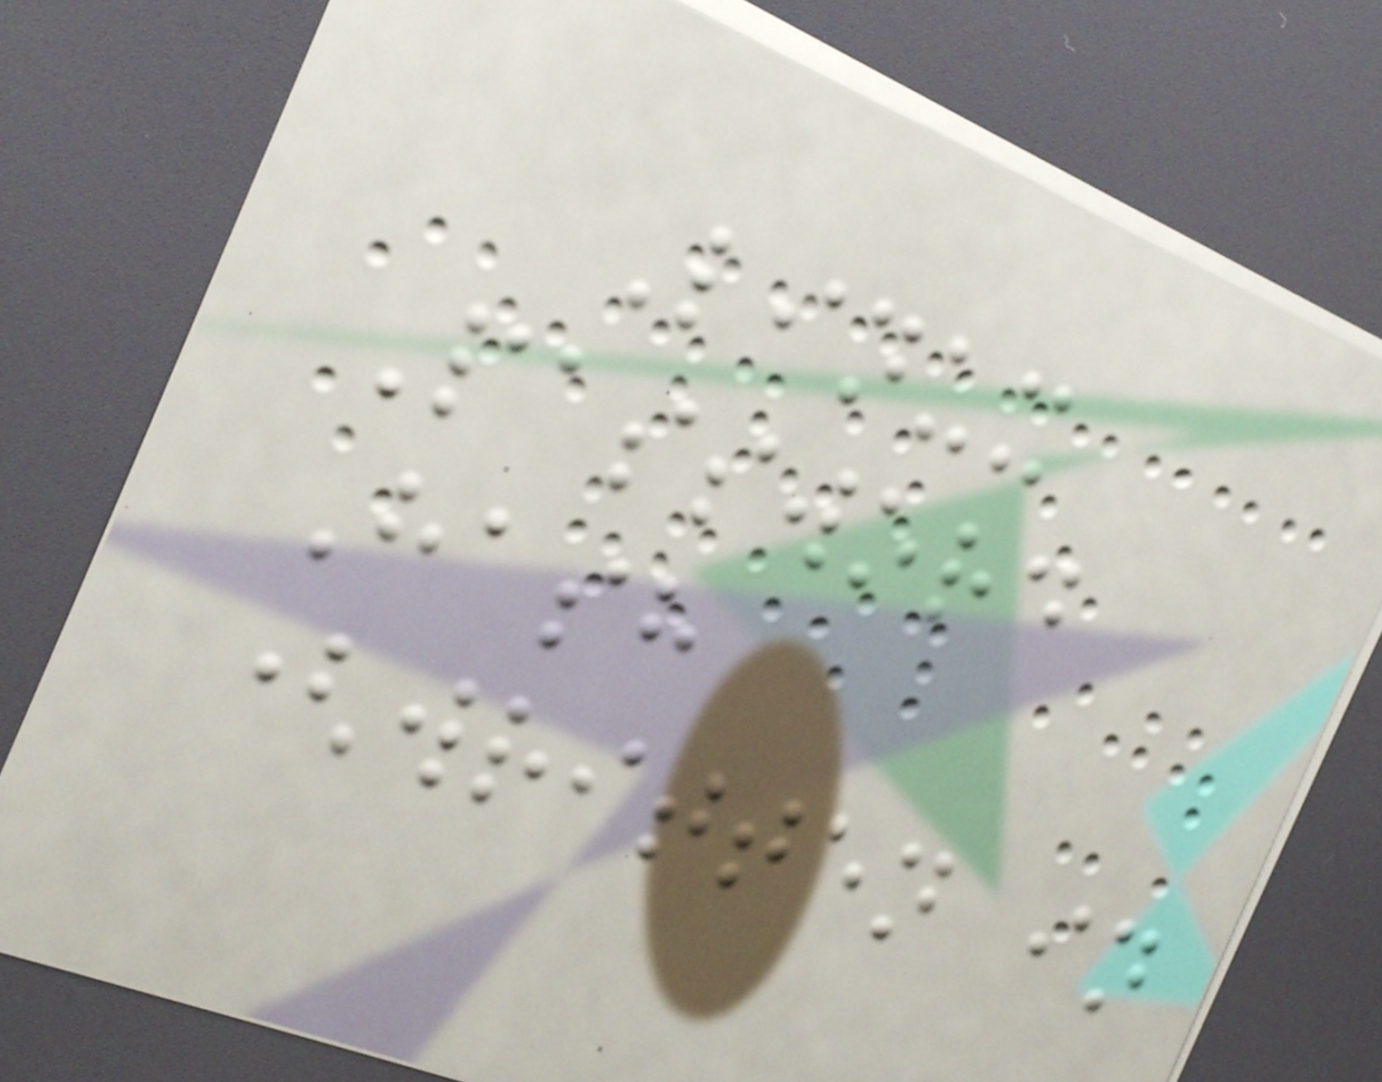Linux
Password
Hash
(written in
